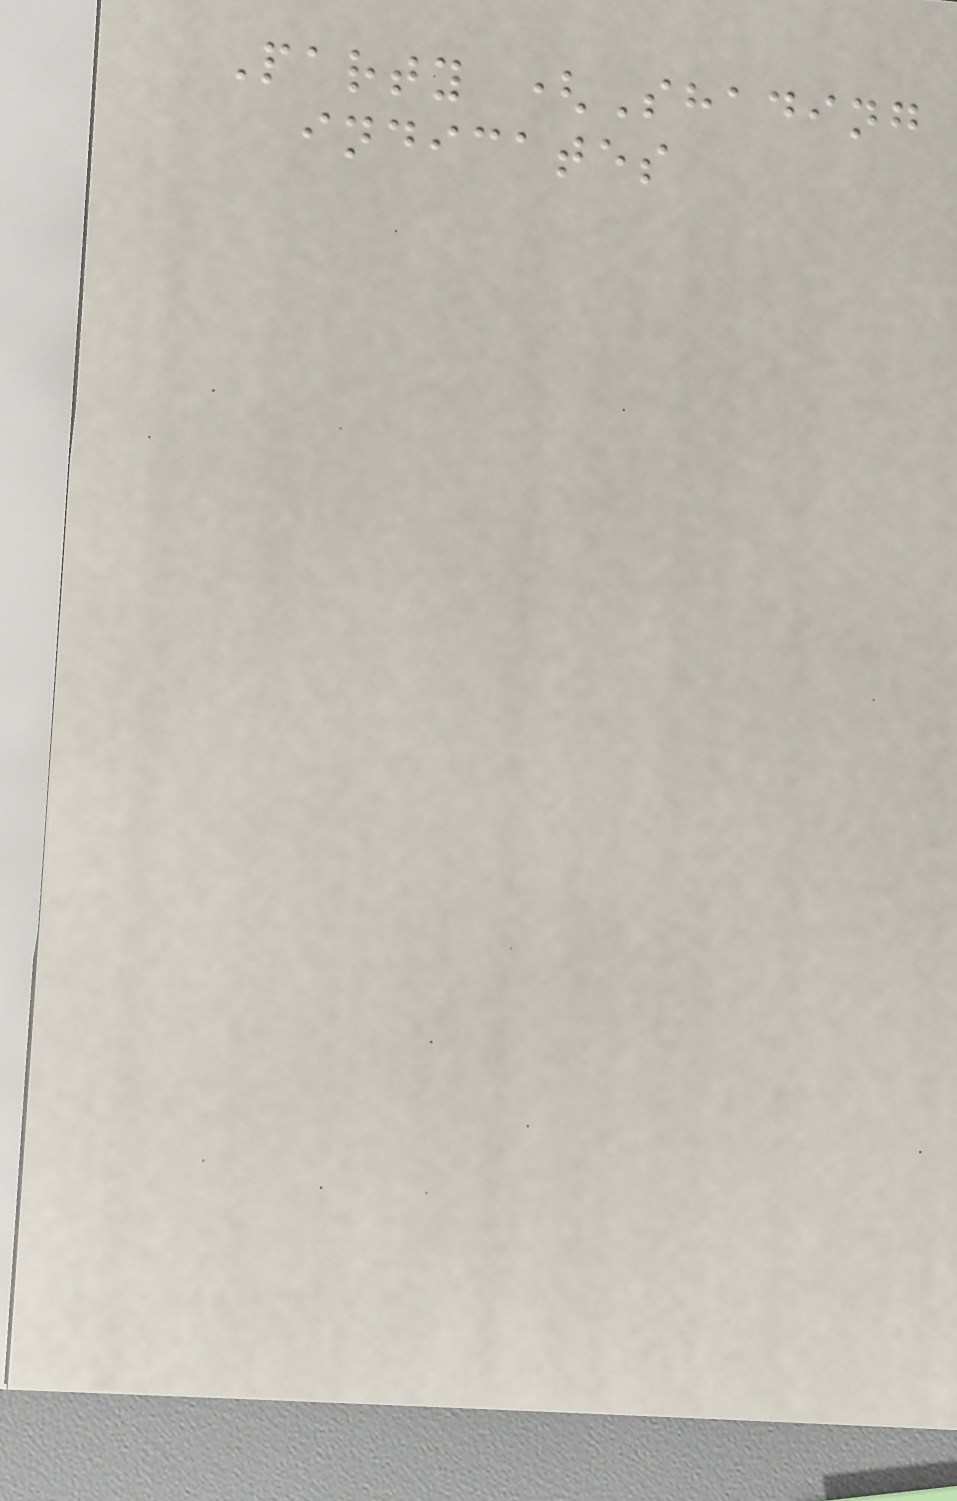Party (Shading
indicates
